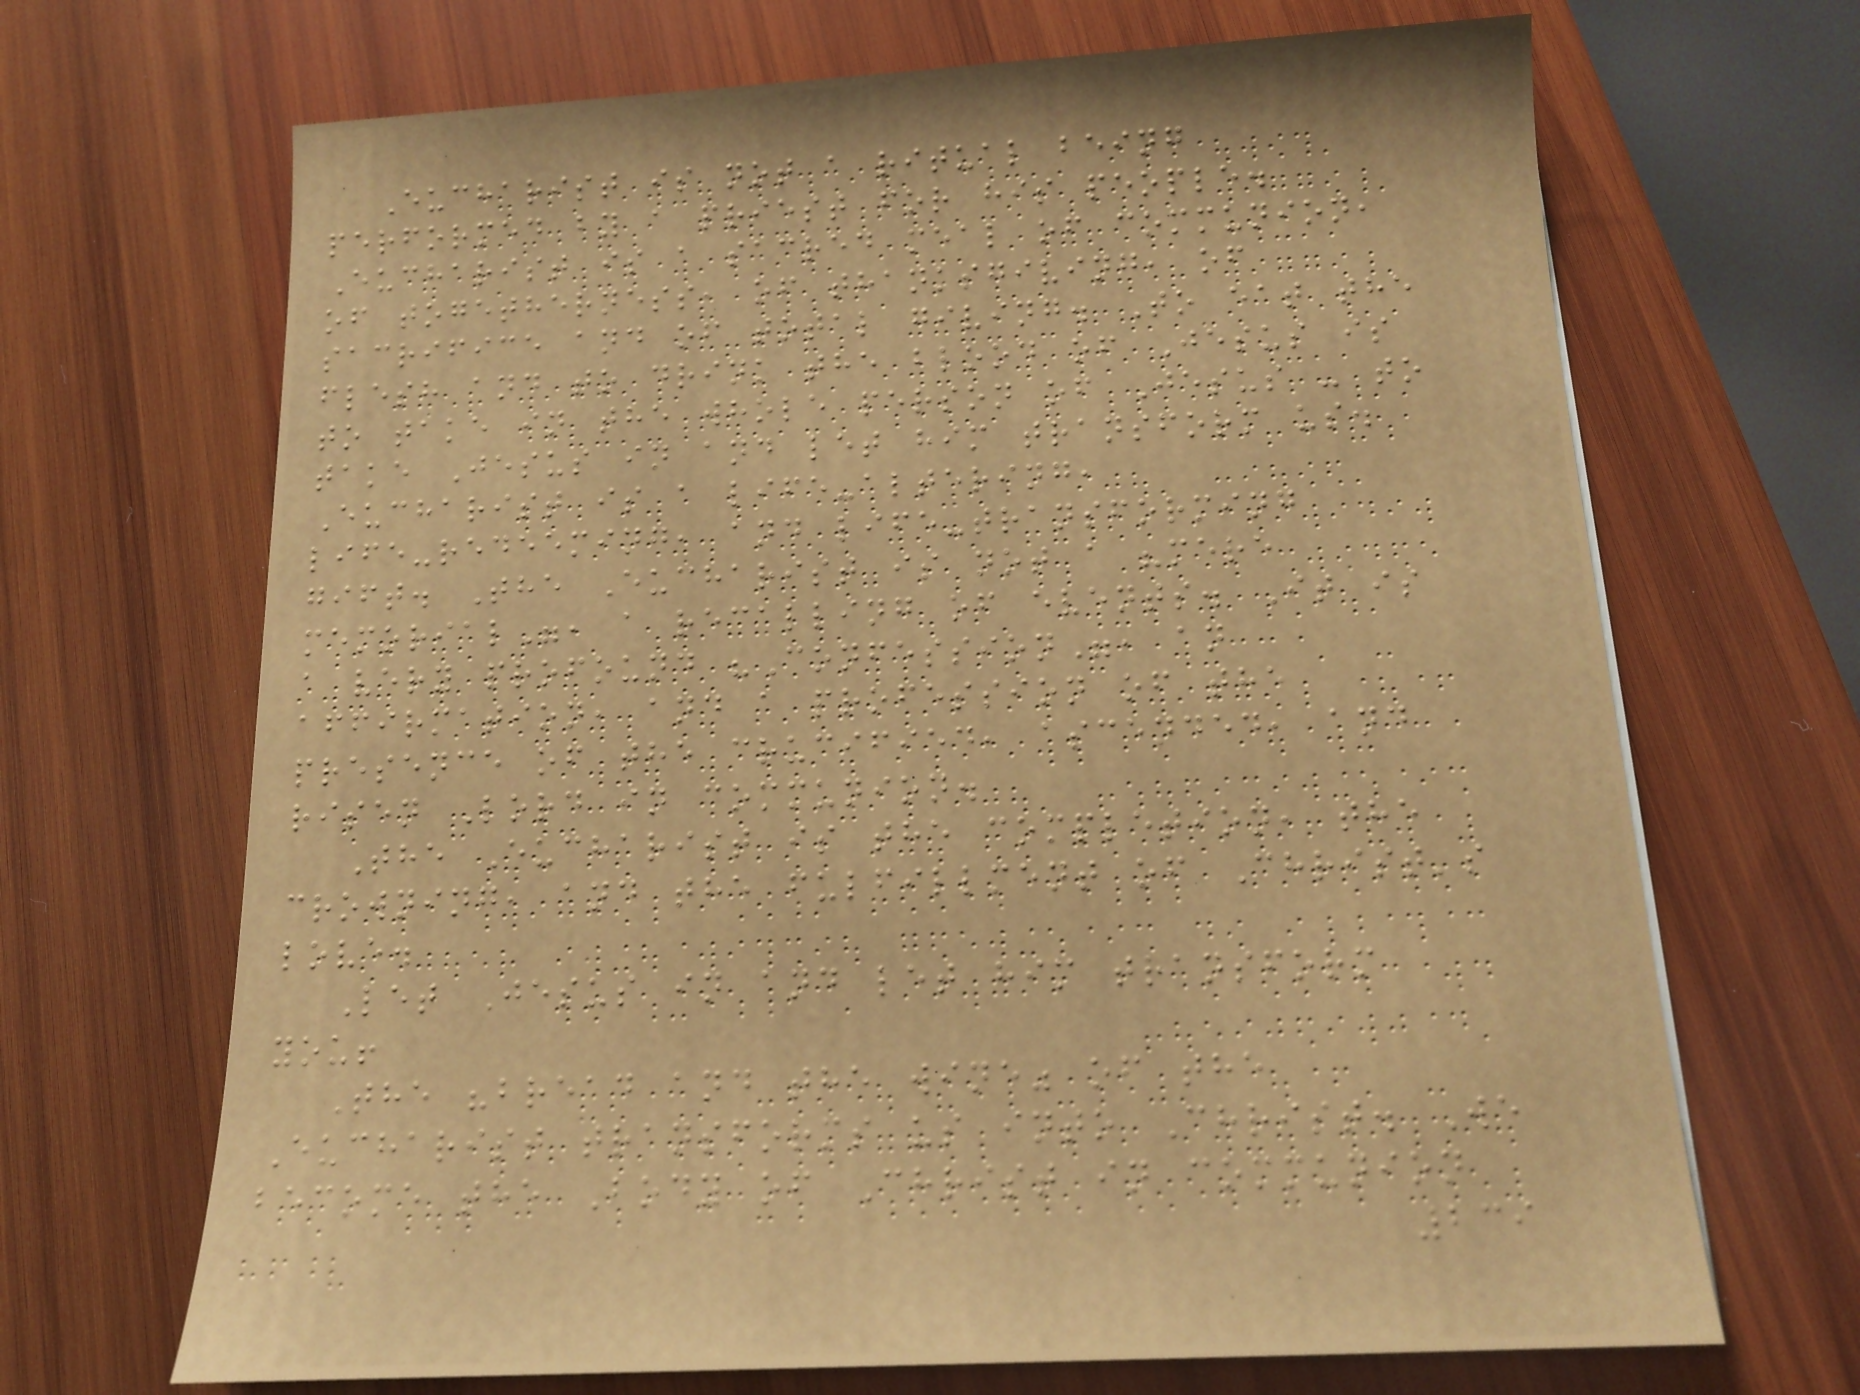Eucharist is not a ritual being
performed by a priest for his people.
Eucharist is a sacred meal of communion,
of togetherness, of thanksgiving, of
sacrifice and of total giving. To eat the
flesh and to drink the blood of Jesus is
to take in the whole person of Jesus - to
take Jesus in and let him transform us.
Eucharist is a life-altering,
life-redeeming, and life-transforming
gift. The Eucharist is not a "mere
memorial", a recalling of events. It is
a very profound "Confession", an
affirmation, and a profession of the
presence of the crucified, ascended, and
risen Lord in communion.
The Eucharist is the completion, the
crowning, and the fulfillment of Christ's
love.
Let Jesus in and let him transform
you!
The "bread and the wine" of the
Eucharist transforms us into Christ. We
become the Body of Christ in communion
239
